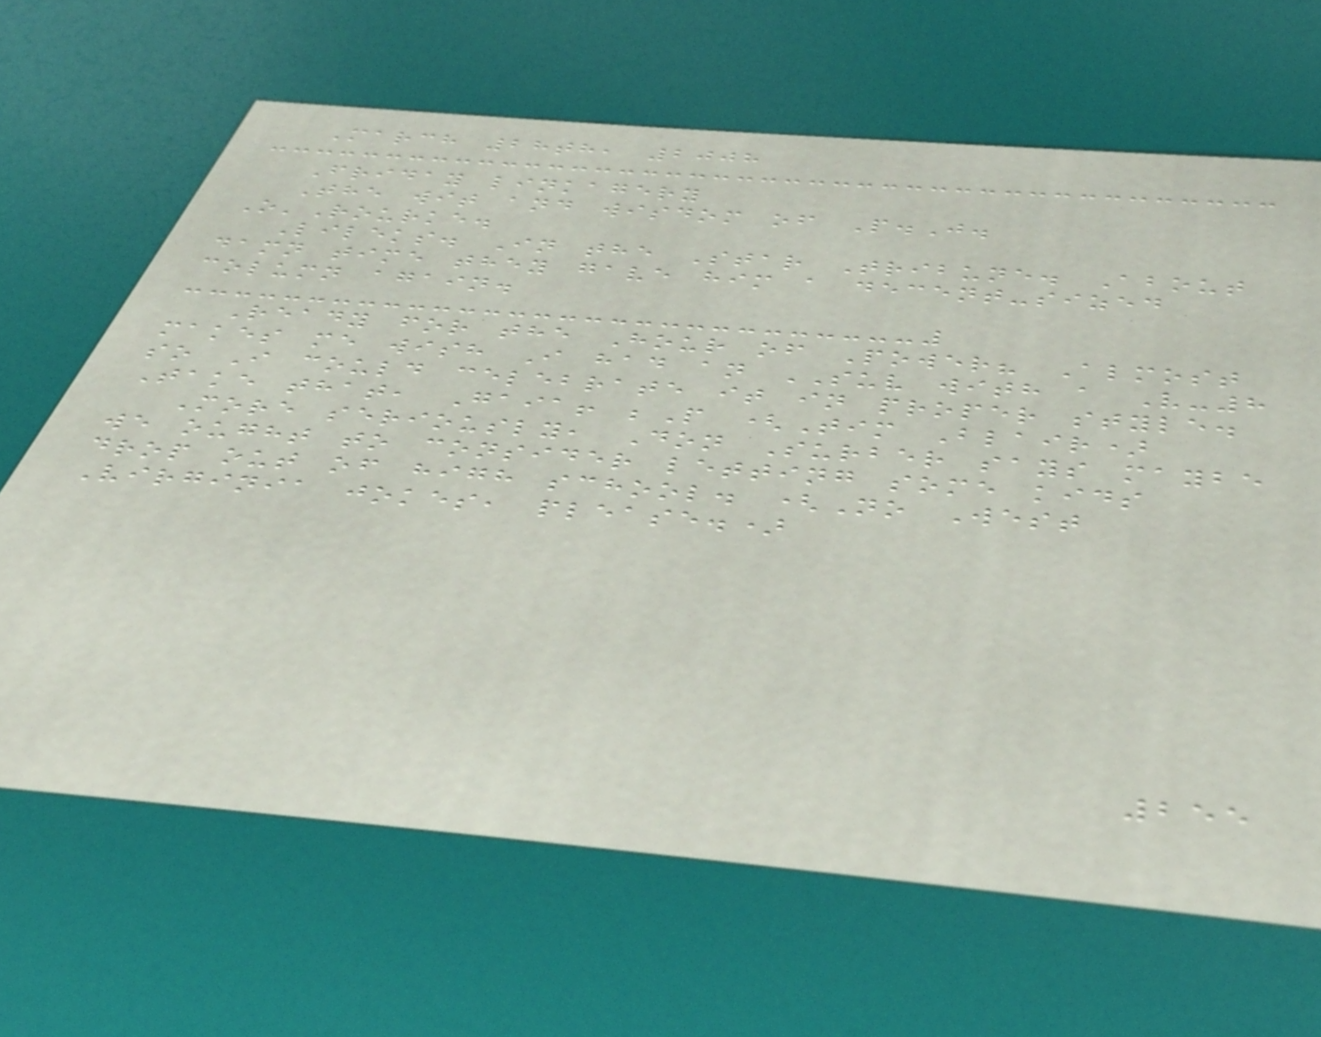March 28th, 2008
Friday linkagery
The wit and wisdom of P.J.
O'Rourke.
Lileks. In the Star Tribune. About
damn time they gave him a decent-sized
column again.
Ready for the Hour of Power? Almost
makes me wish I had an SUV with a V-8
so I could celebrate it in proper style.
Take that, Gaia! ;P (Tim Blair)
More seriously, Don Surber says maybe
we ought to consider letting some kids
drop out of high school. (No West
Virginia jokes, please.)
255
